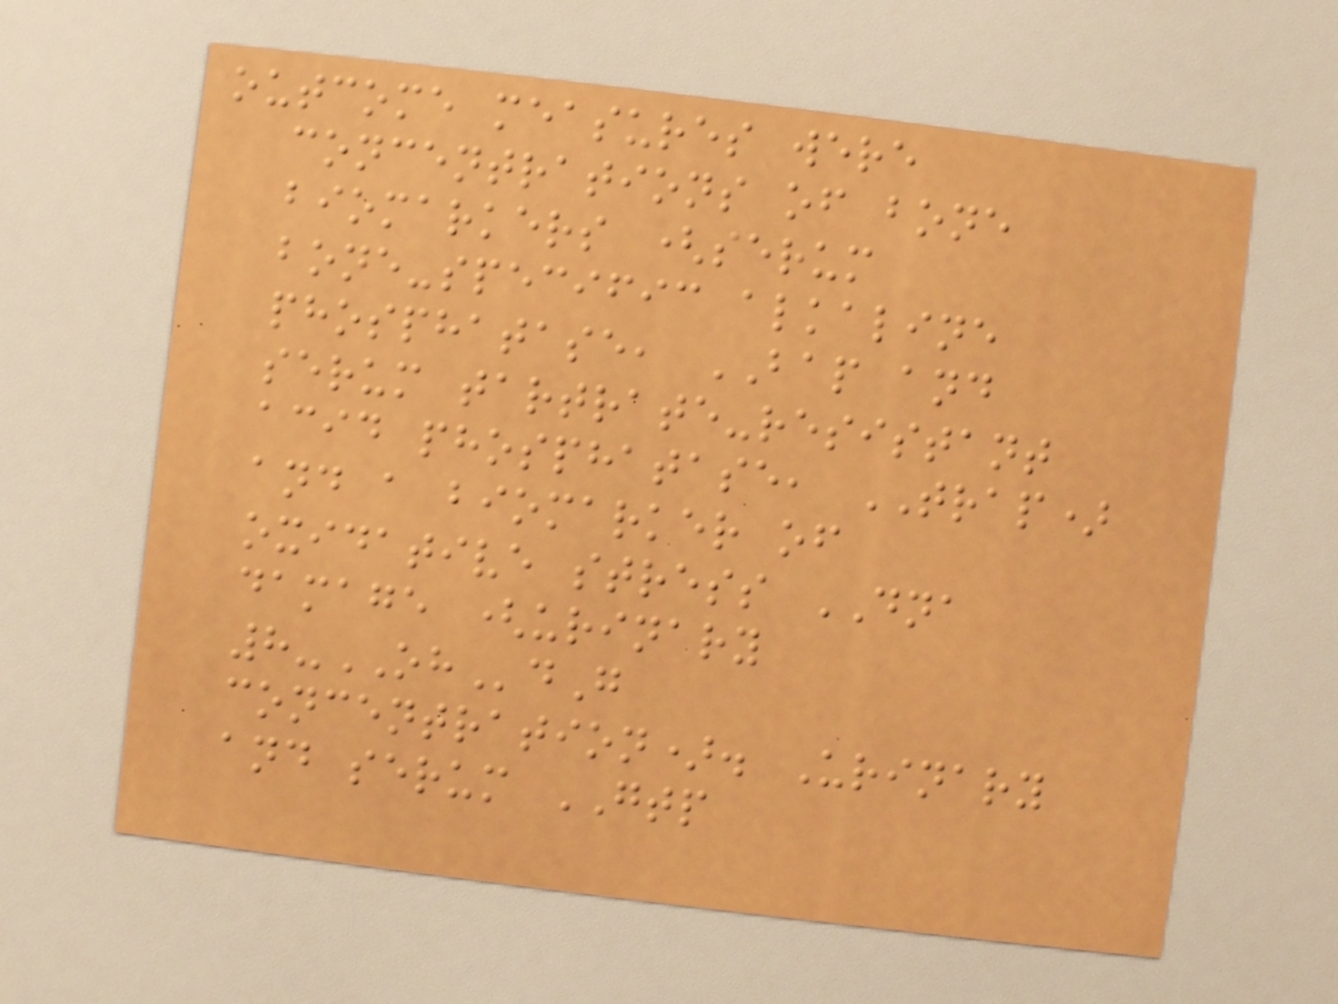outcome measures were
concentrations of bone
biomarkers (serum
bone-specific alkaline
phosphatase, BAP and
serum tartrate-resistant
acid phosphatase, TRAP)
and a biomarker of
oxidative stress DNA
damage (urinary
8-OHdG
concentration). Urinary
and serum GTP
